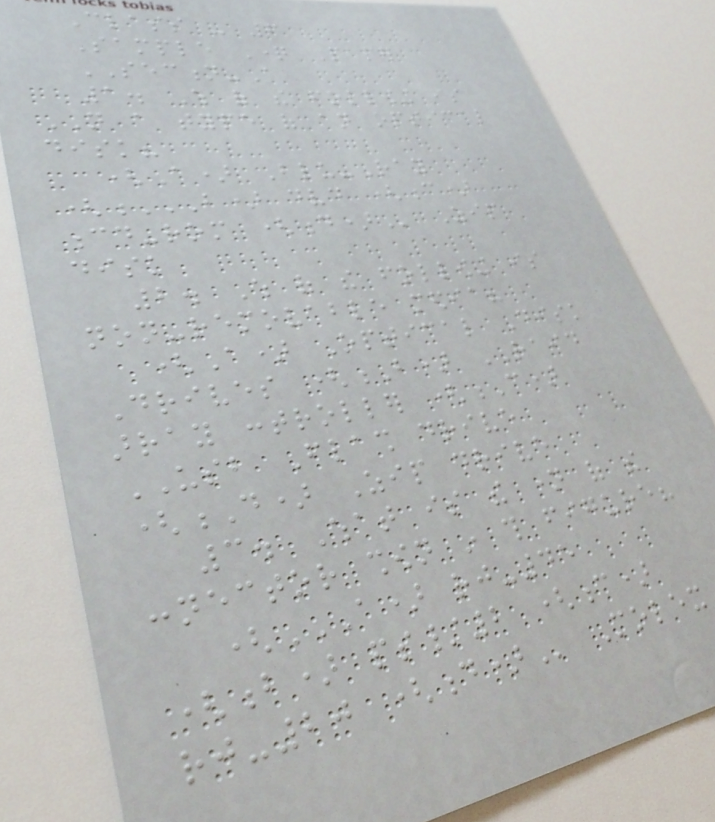Class - 6
Sample Question Paper
SECTION-A
1. Which of the following is
NOT a type of an optical
disk?
(A) Blu-Ray
(B) DVD (C)
CD-ROM (D) Zip
disk
2. Which of the following is
non-removable media?
(A) Optical Disk
Drives (B) RAID
array controller (C)
USB Flash drive
(D) Zip drive
3. What is the name of the
connector shown in this figure?
(A) RJ-45
(B) PS/2 (C)
RJ-20 (D) Molex
